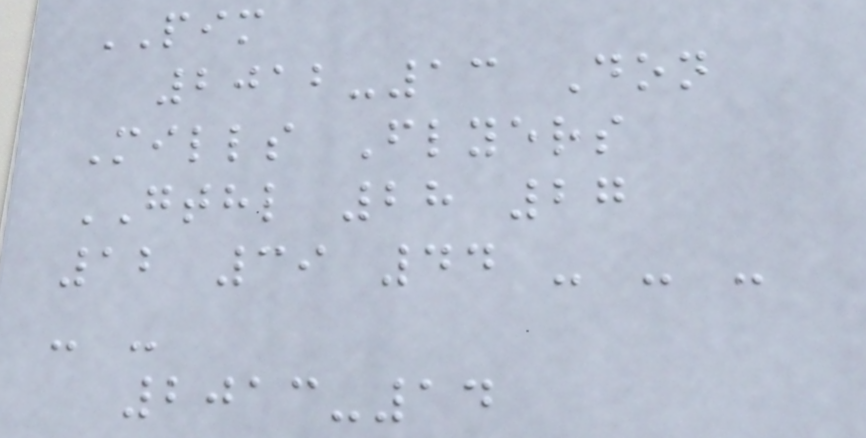PIM
2012-13 Don
Mills Flyers
GTHL 28 27
12 39 44 - - -
- -
2013-14
